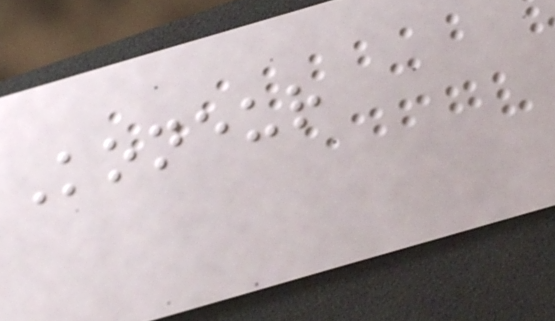Koneur
